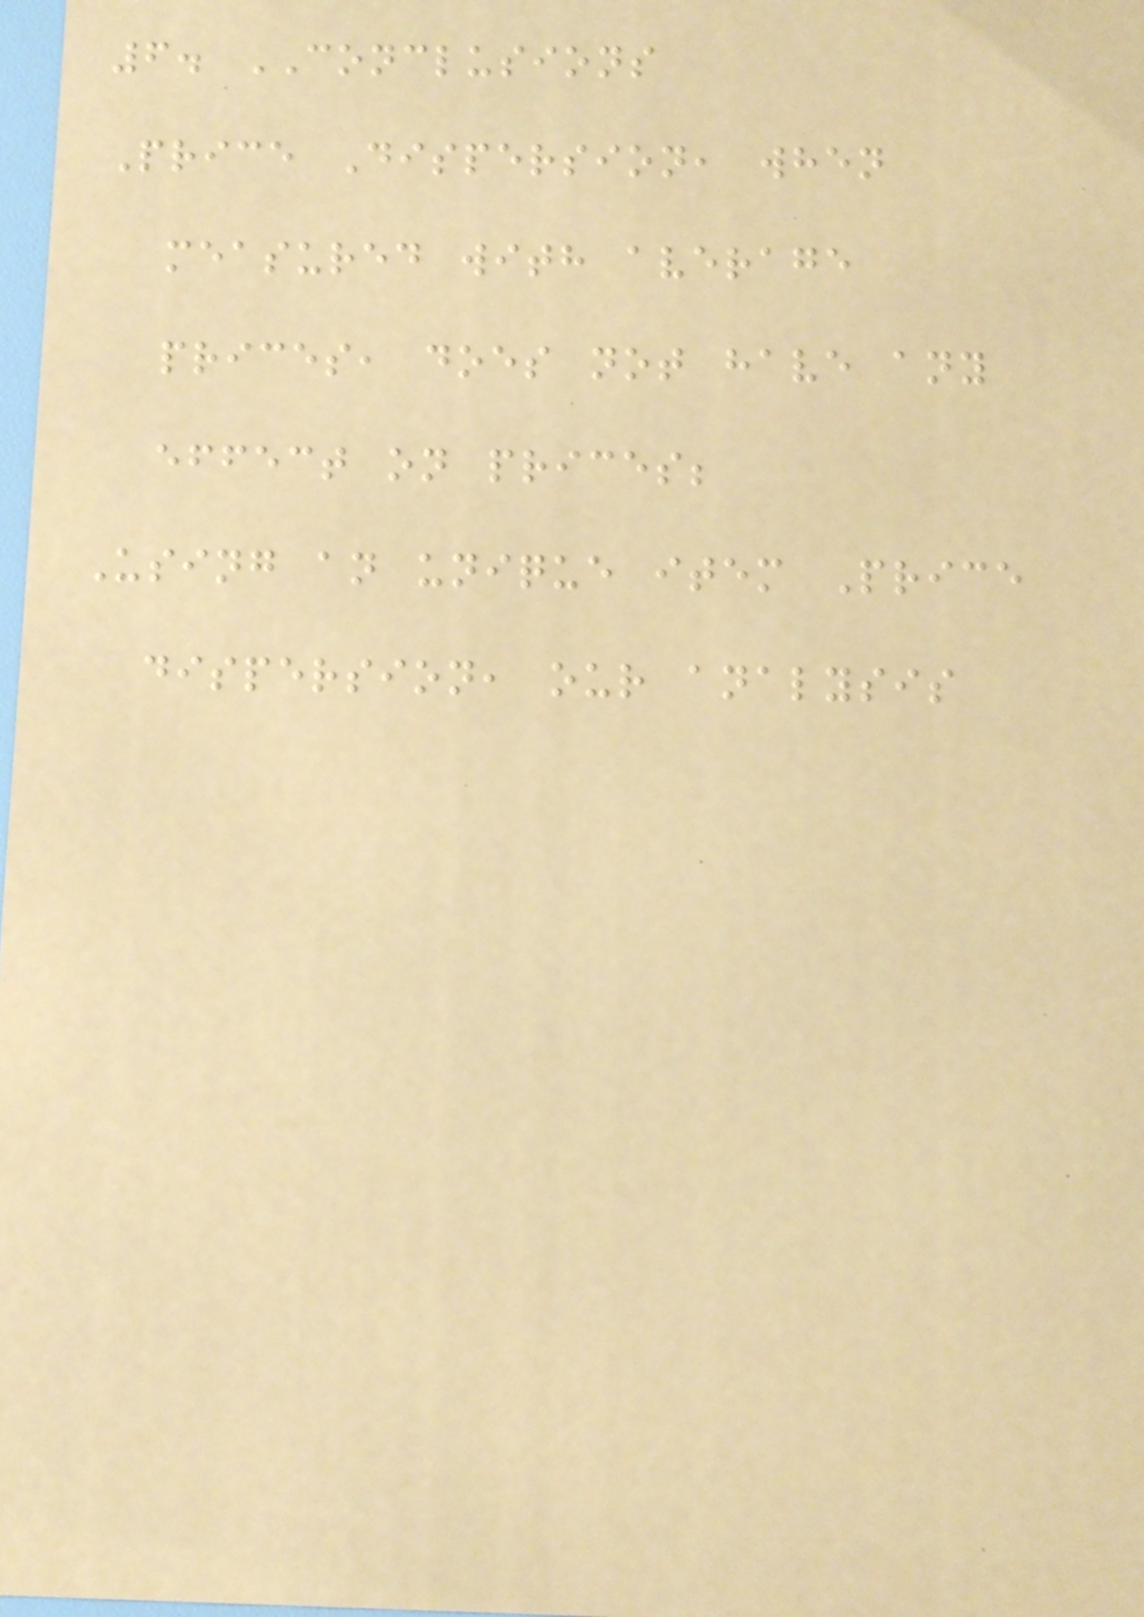6. CONCLUSIONS
Price Dispersion, when
measured with average
prices, does not have any
effect on prices;
Using an unique item Price
dispersion, our analysis
